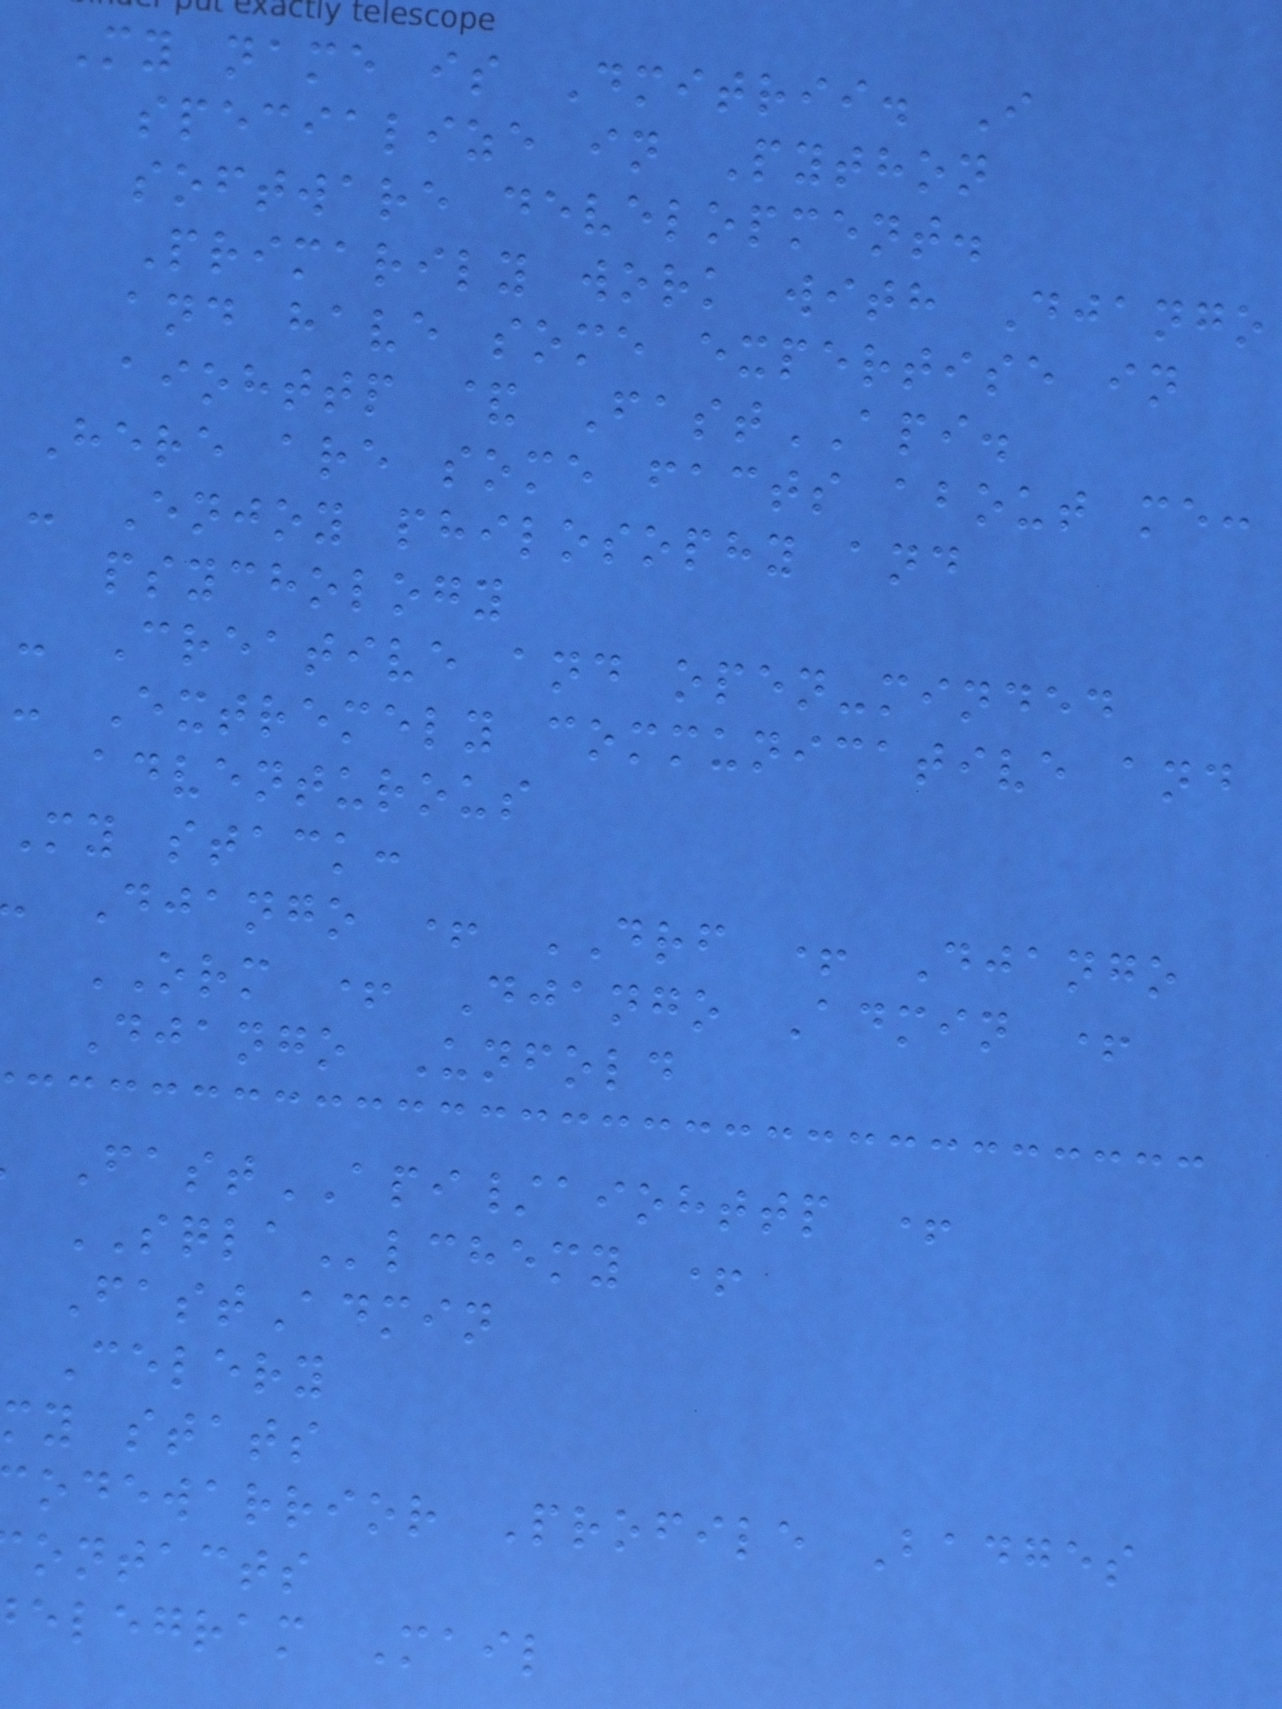My name is Dmitrii. I
specialize in Python
software development.
Primarily work with Django
and have some expertise in
aiohttp & FastAPI.
Here are some facts about me:
- Enjoy philosophy and
psychology
- Creative and open-minded
- Extremely communicative and
adventurous
My stack:
Django + DRF + Django
ORM + Django Admin +
Django Unfold
FastAPI/aiohttp +
SQLAlchemy +
FastAdmin
Celery
my stats
odewarrior Profile Badges
ontacts
elegram Mail
